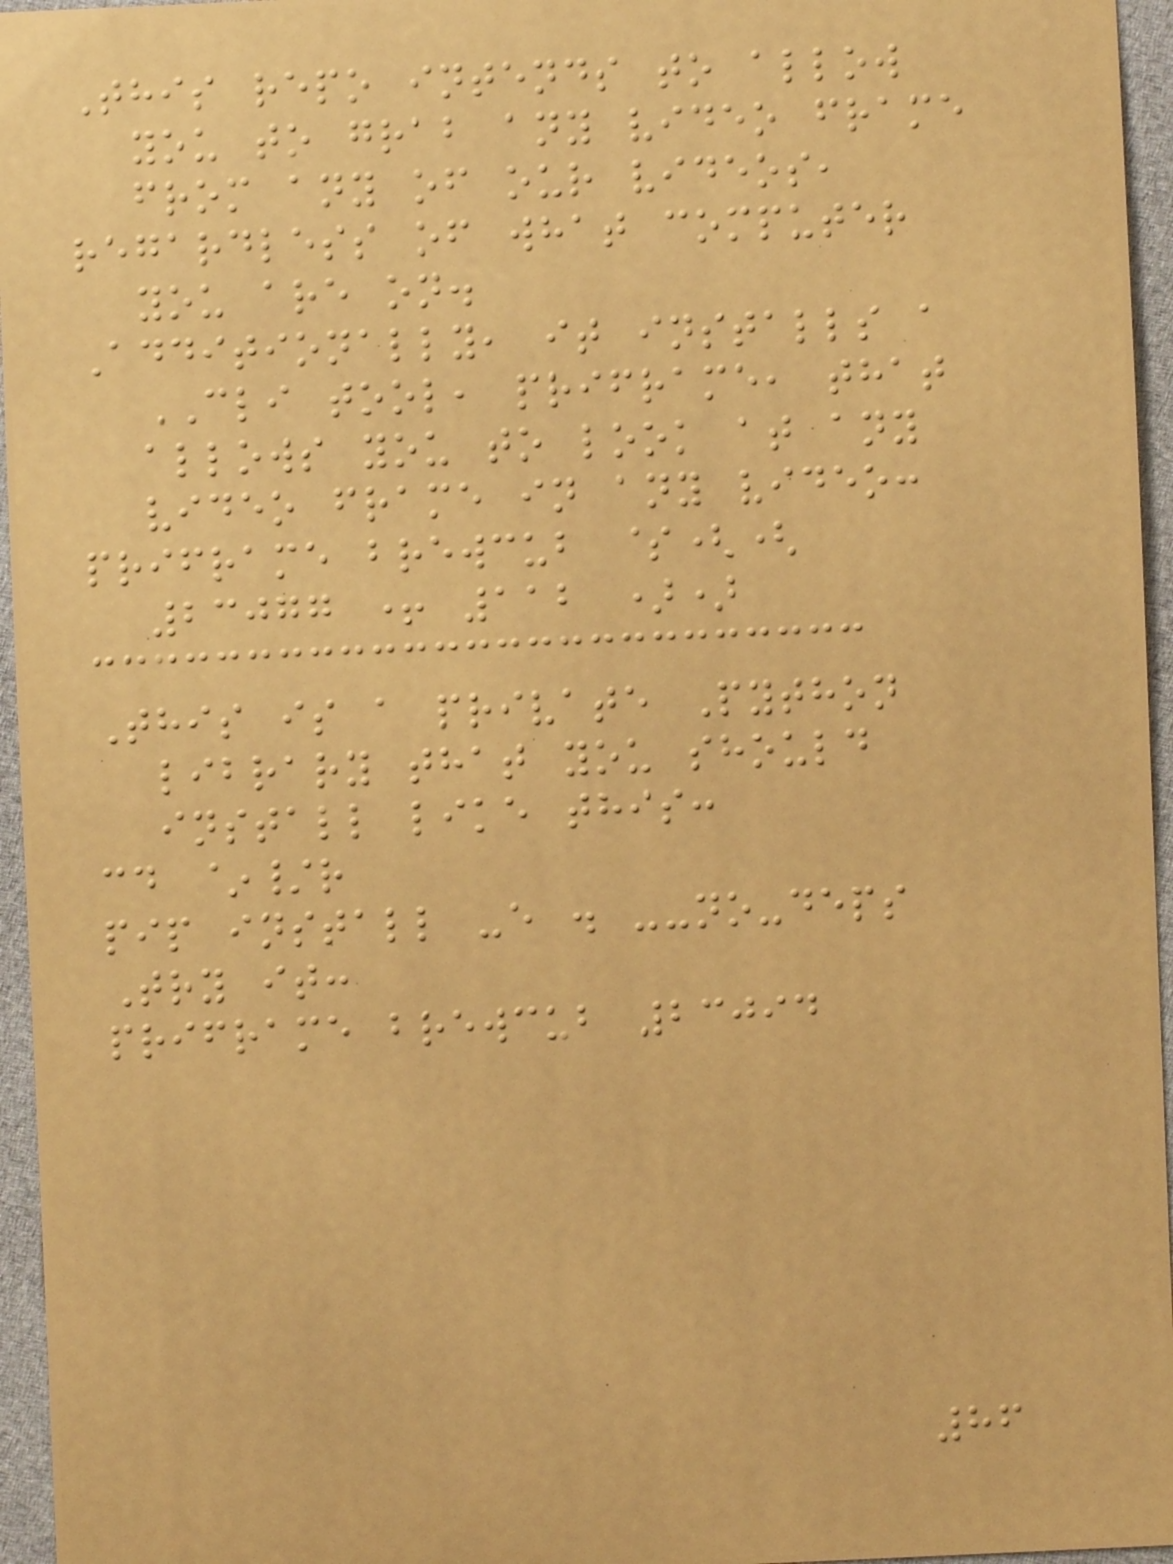This repo intends to allow
you to grab any video frame
from any of our videos,
regardless of what computer
you are on.
Additionally, it installs a
CLI tool, priframe, that
allows you to look at any
video frame in any video:
priframe brewcub $((
23077 + 112 ))
This is a private Python
library that you should
install like this:
cd ~/r
pip install -e . --no-deps
Try it:
priframe brewcub 23094
86
